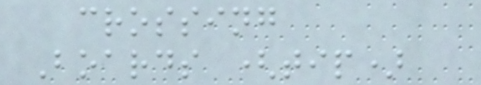crossing
Boards (tip)
